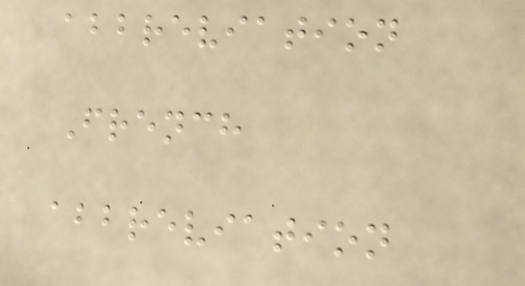abbreviation
French
abbreviation
